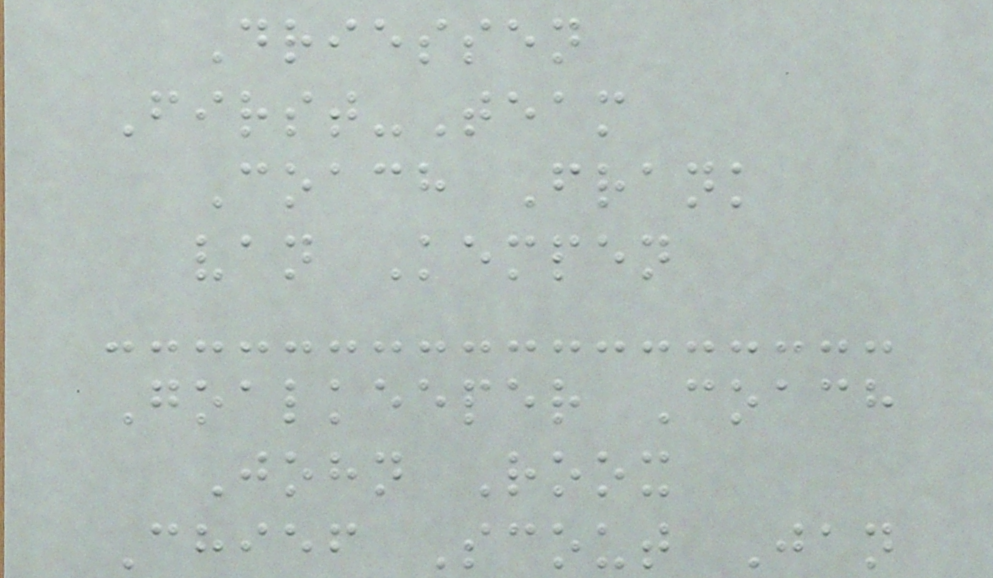Driessen
First-Team
Coach Frank
van Kempen
Goalkeeper Coach
John Roox
Chief Scout Jan
